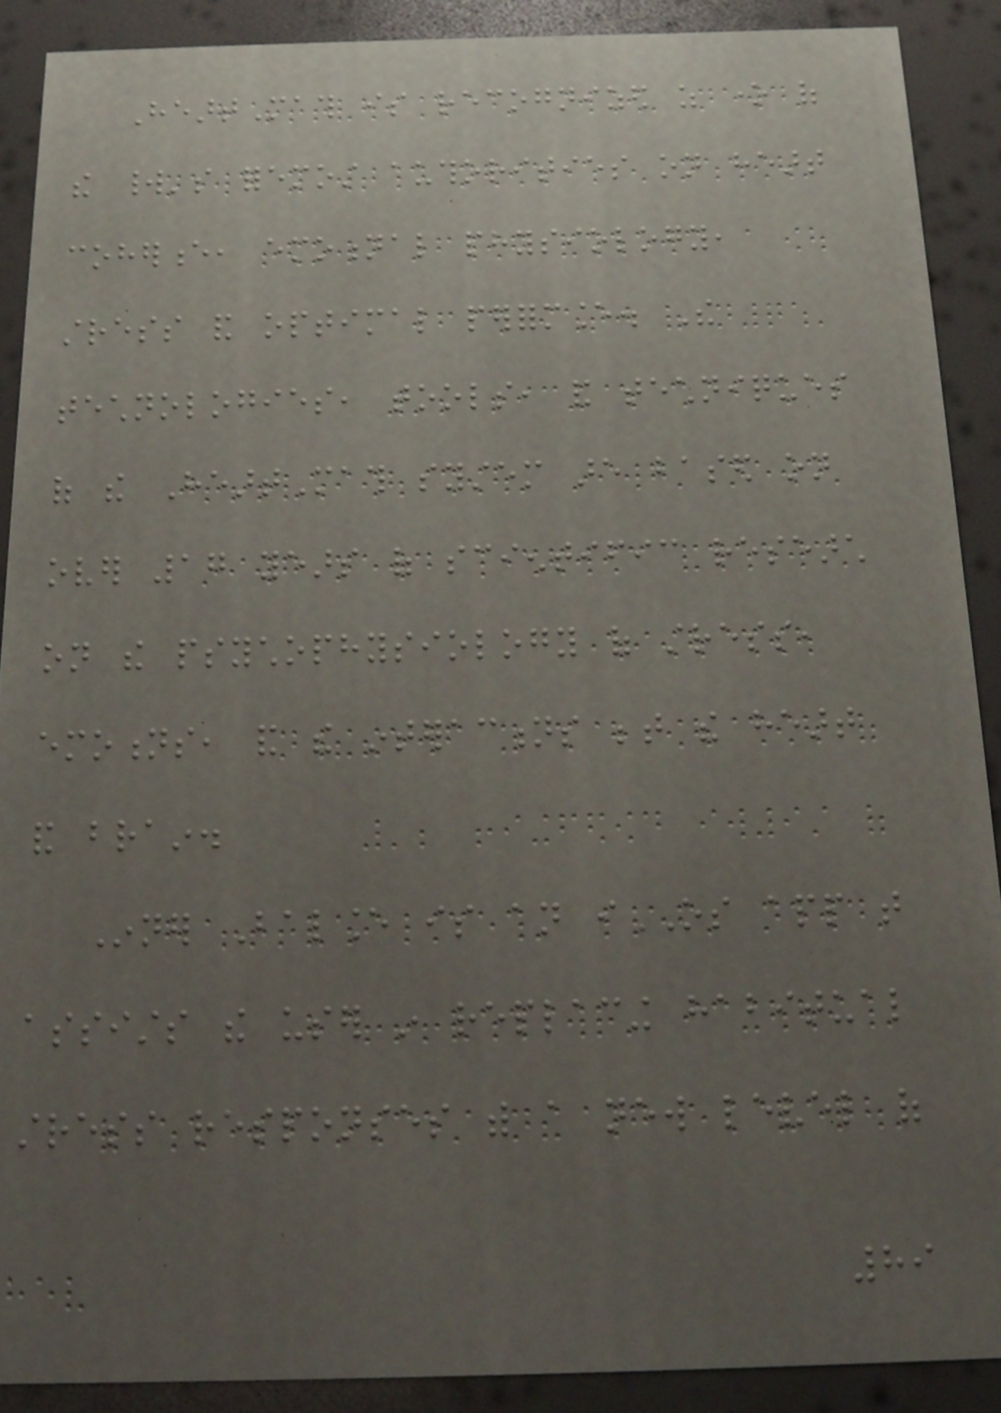HeartMath is recognized as one of
the world's foremost authorities on heart
coherence, emotional physiology,
stress and optimal performance. The
technologies, tools, and techniques
of the HeartMath system are based on
over 17 years of scientific research
on the psychophysiology of stress,
emotions, and the interactions between the heart
and brain.
Inner Balance is an iOS app that
assists the user in replacing habitual
stress responses with a new level of
89
